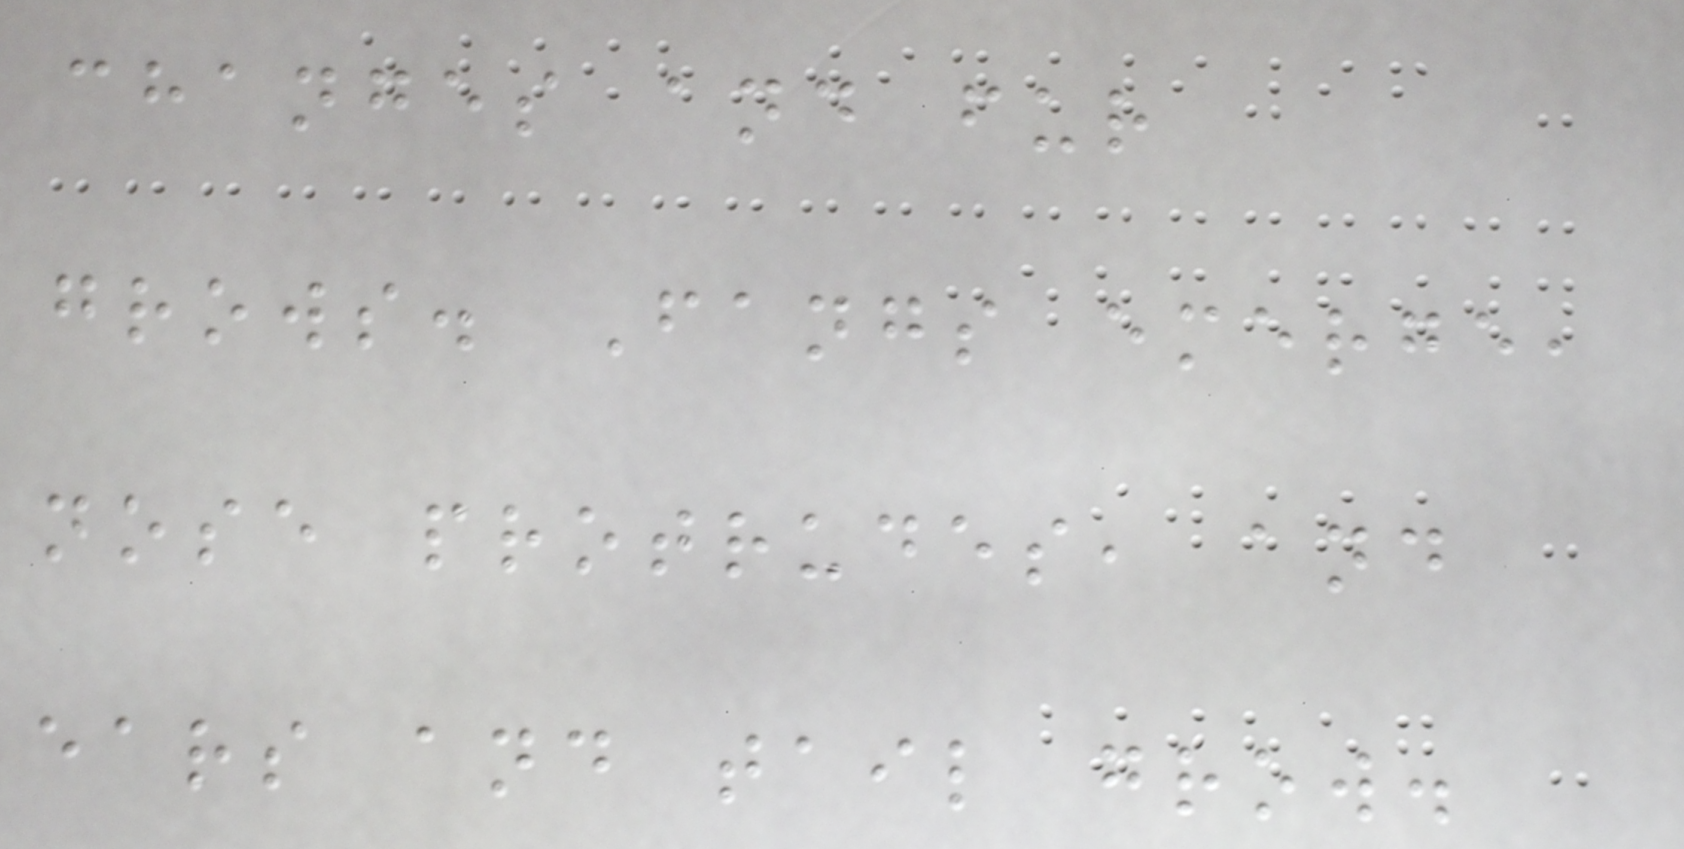changes and fur
grows. Fangs emerge,
nose protrudes, and
ears and tail grow.
